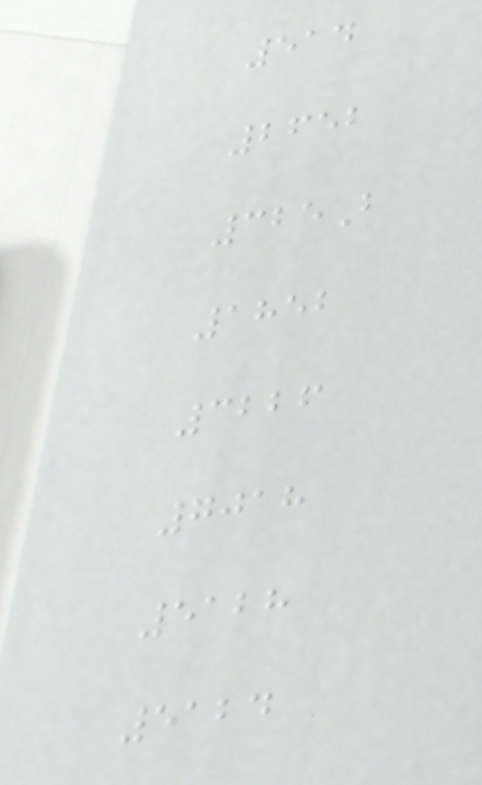514
2652
325B
1852
3226
7018
5128
5124
